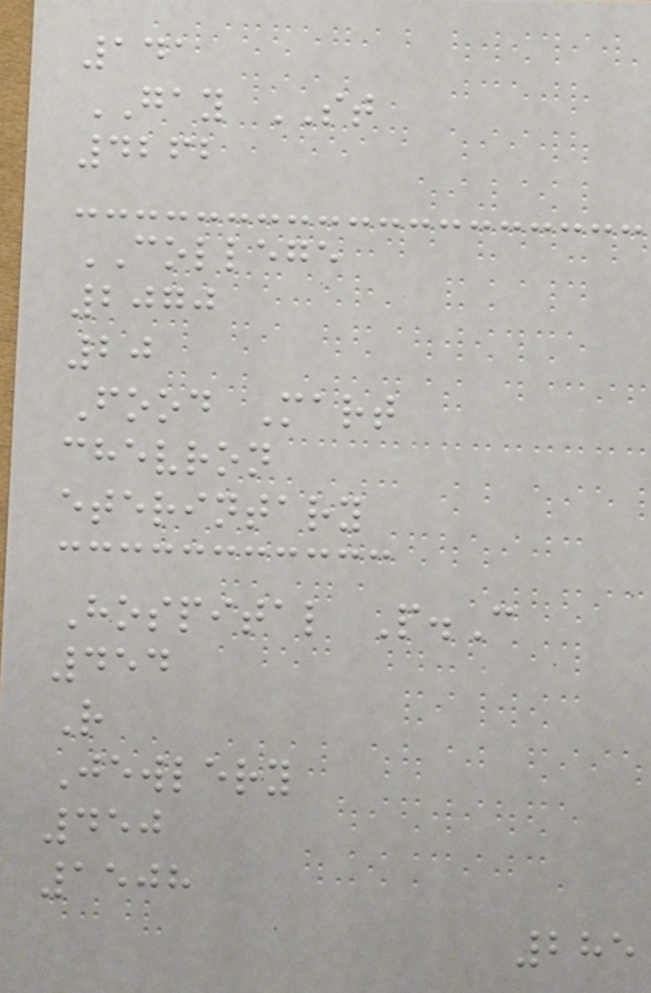141
GAY ST
4262
COLLEGE
2070
20
Food Mart
chevron
eterintary
Hospital P.C
454
R
Jewlery
450
1508
285
